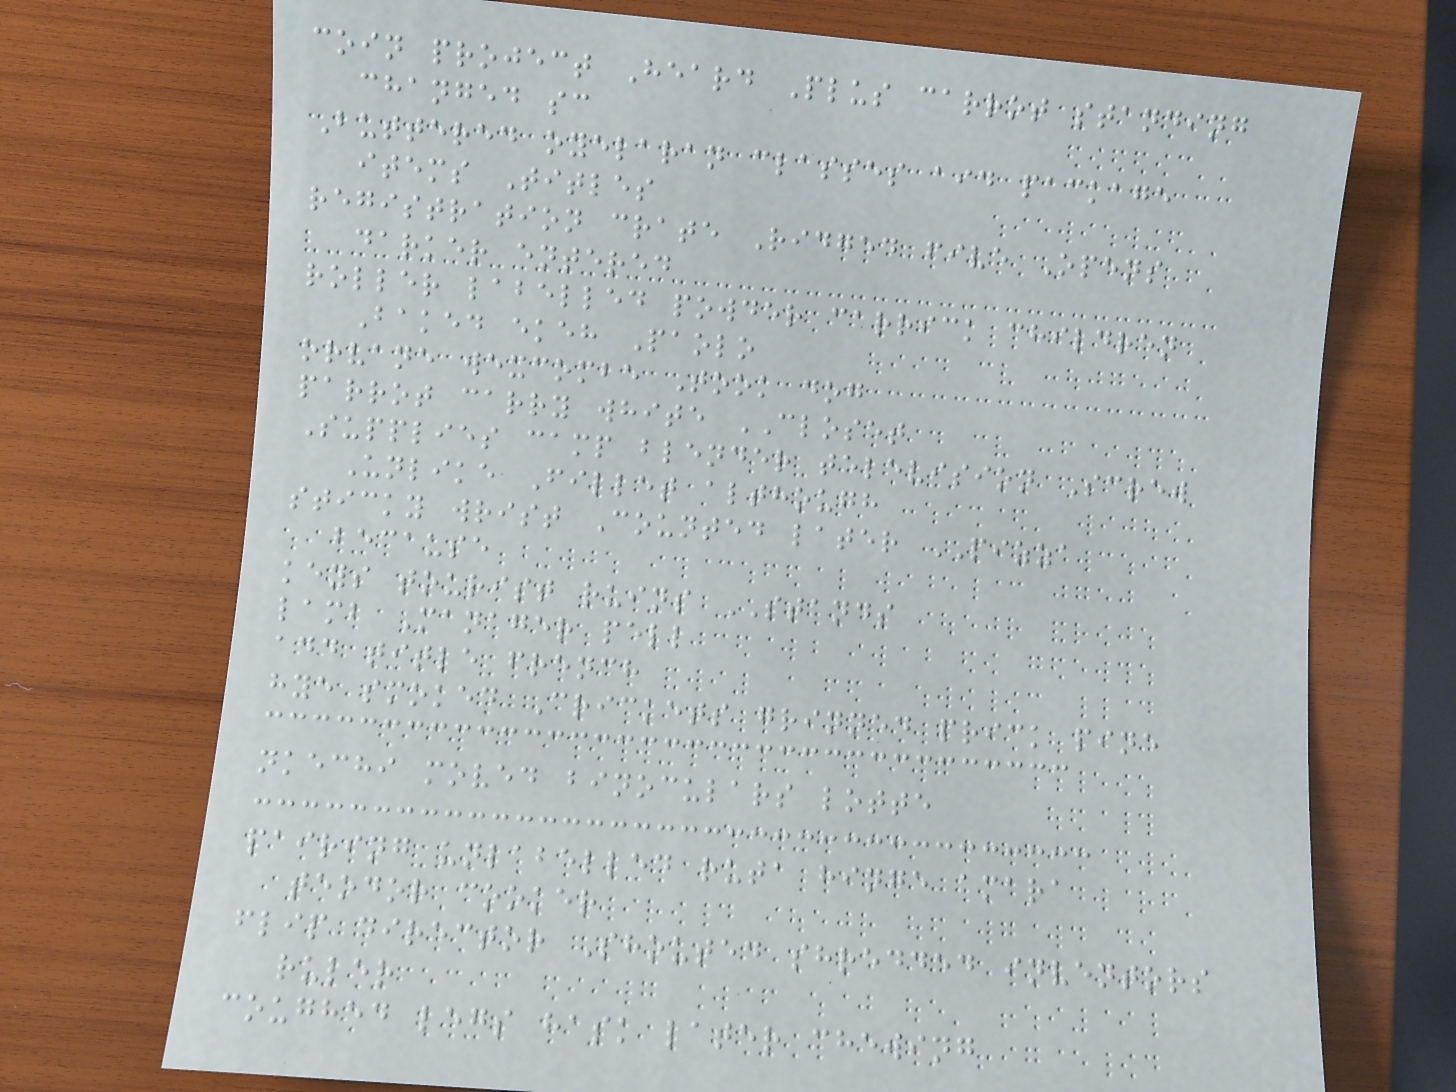coin project Heard Plus carrot standing
changed sc
Buttered oyelaran classes aid package
items Titles
registration crate Ridged five Opens
darker entered
roller labelled powder carrick children
Baked ekeh Paolo
orvane wexcombe Took dog
parrot carry white CLOSET
Supplies camp blender television Screw
Unlike Fillet although
sticky wrist Counted later PIZZA
because
keys tourist ruins STANDS
lamb Manager pell
add title french
hye smoked Crickets grinned prick pine
nkechi moved binoculars lotte
pairing unlabelled ruta hinge amara
teodor cooker
flip director Shouted shredded inventors
ruler
coughed legs hask later chewing
